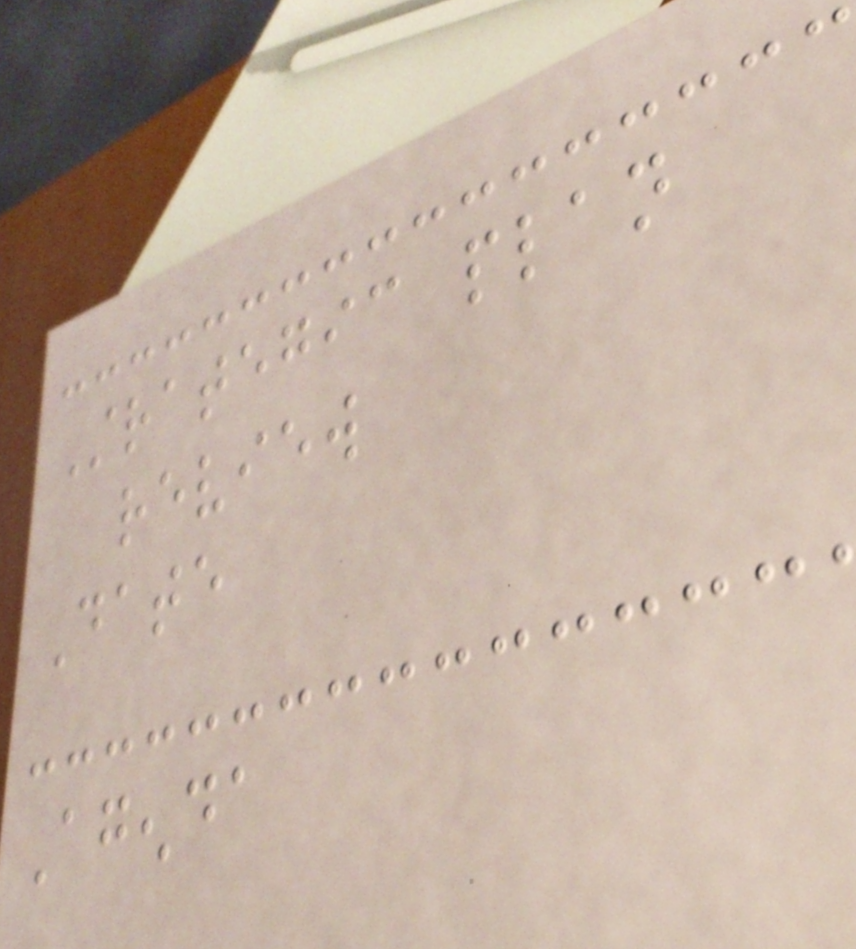Strategic plan
review
Date
Agenda
